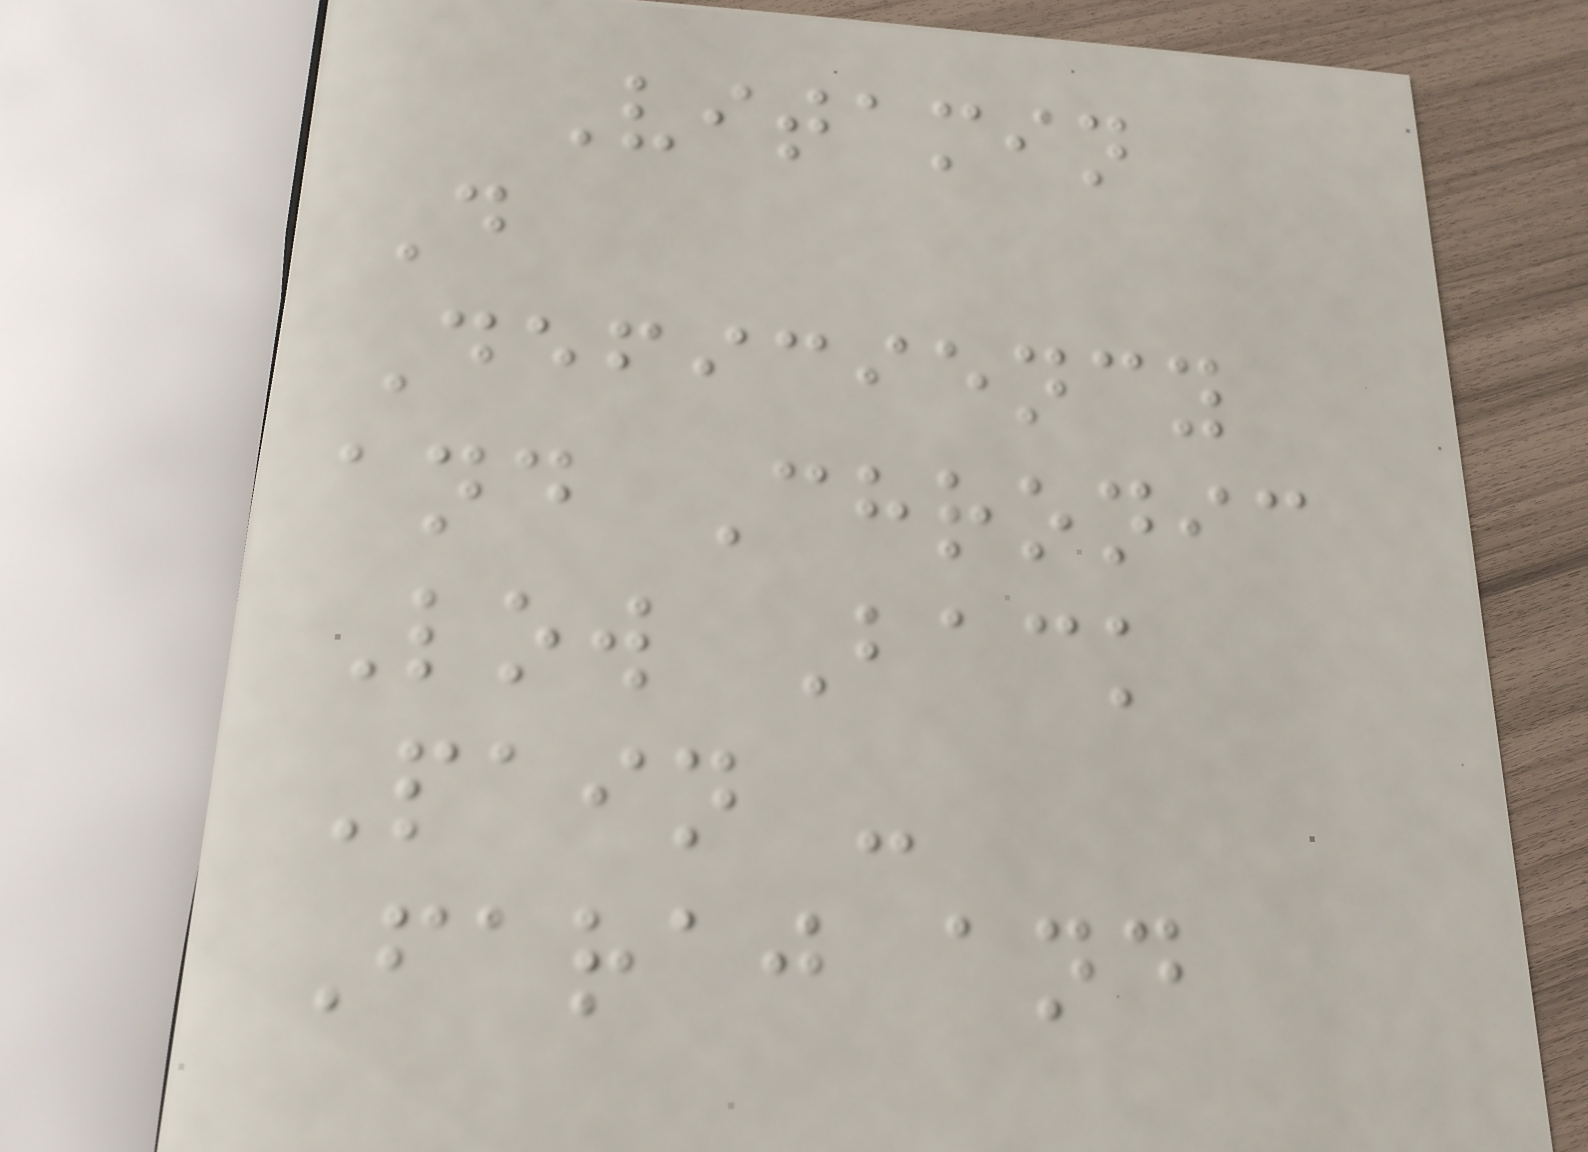Vitamin
D
Deficiency
and Chronic
Low Back
Pain -
Faraj and
